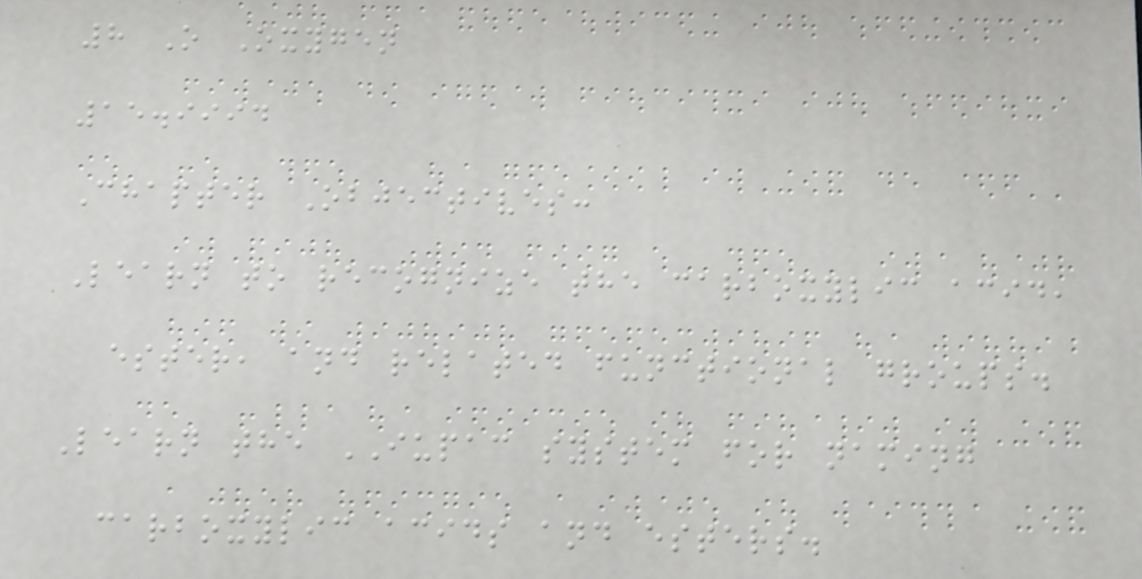8 O Oxygen
15.9994
Chapter Objectives:
Learn to recognize the carboxylic acid,
ester, and related functional groups.
Learn the IUPAC system for naming
carboxylic acids and esters.
